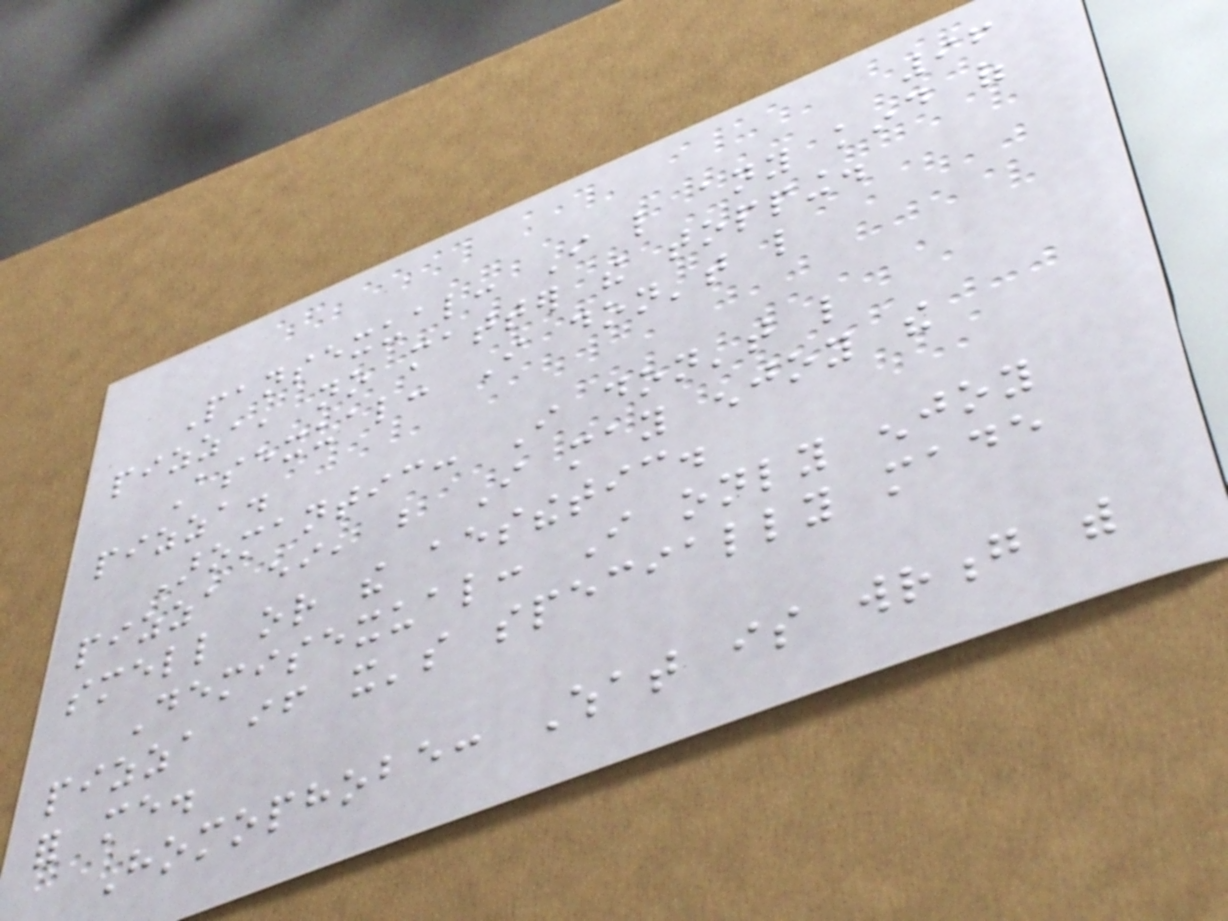96
Pansexual: I like any kind of
pizza, no matter the topping.
Asexual: I don't like
pizza.
Aromantic: I don't like
pizza either, but I may enjoy the
smell or the aesthetic.
Demisexual: I only enjoy
pizza if it's specially made
for me.
Homophobe: What is wrong with
